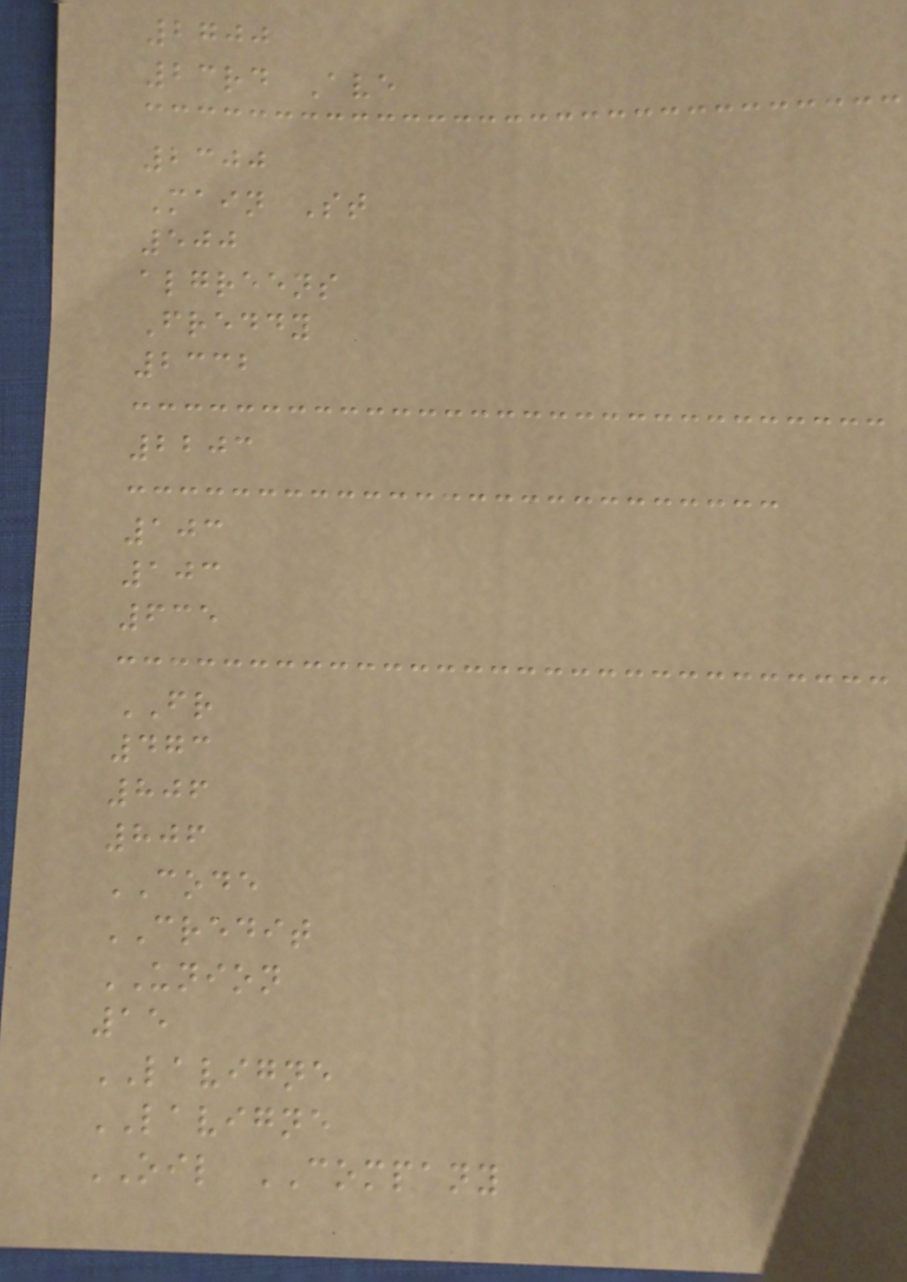2700
23rd Ave
2300
Main St
500
algreens
Freddy
2332
2203
103
103
635
FR
473
806
806
CODE
CREDIT
UNION
15
LAVIGNE
LAVIGNE
OIL COMPANY
